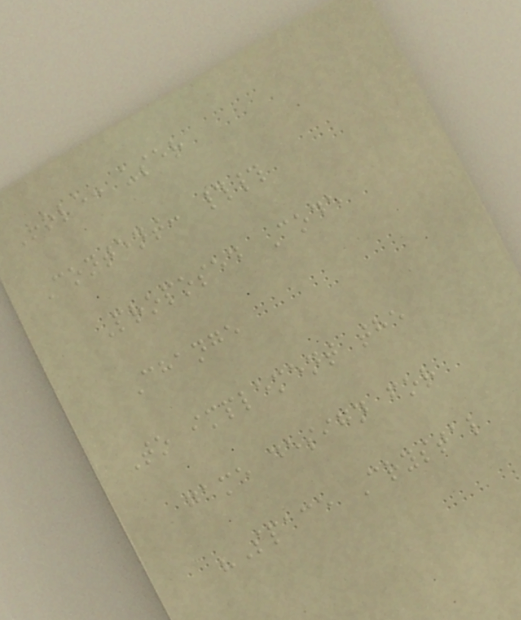Role: user
Content: ##
Proposed Code
Change
To implement the
game design for
"Space Crystal
